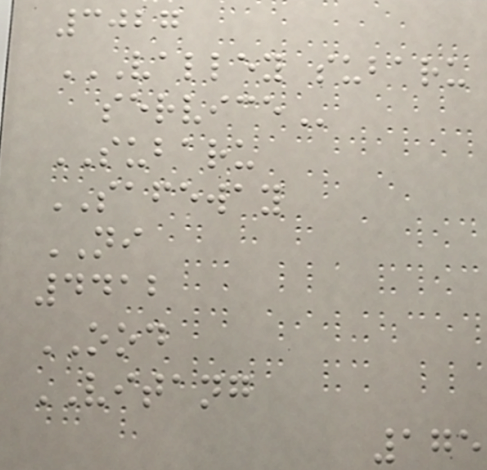3027
VALLEY SUBARU
SERVICE
SUBARU
SAFEWAY
NI
4412
OOD
VITANG
175
